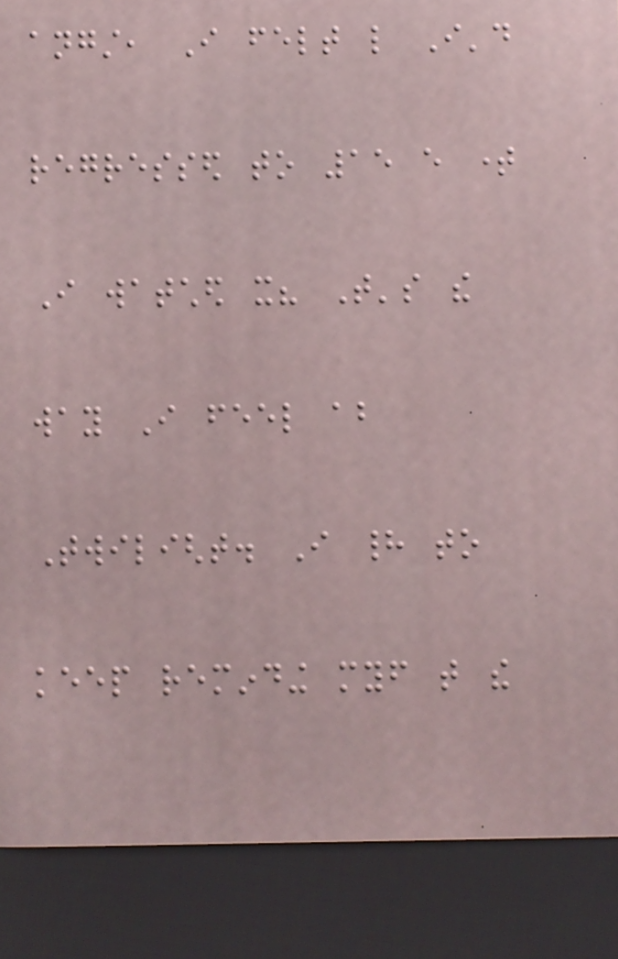angst, I felt like I'd
regressed to 15 every time
I watched it? That's the
way I feel about
Twilight. I had to
keep reminding myself that the
